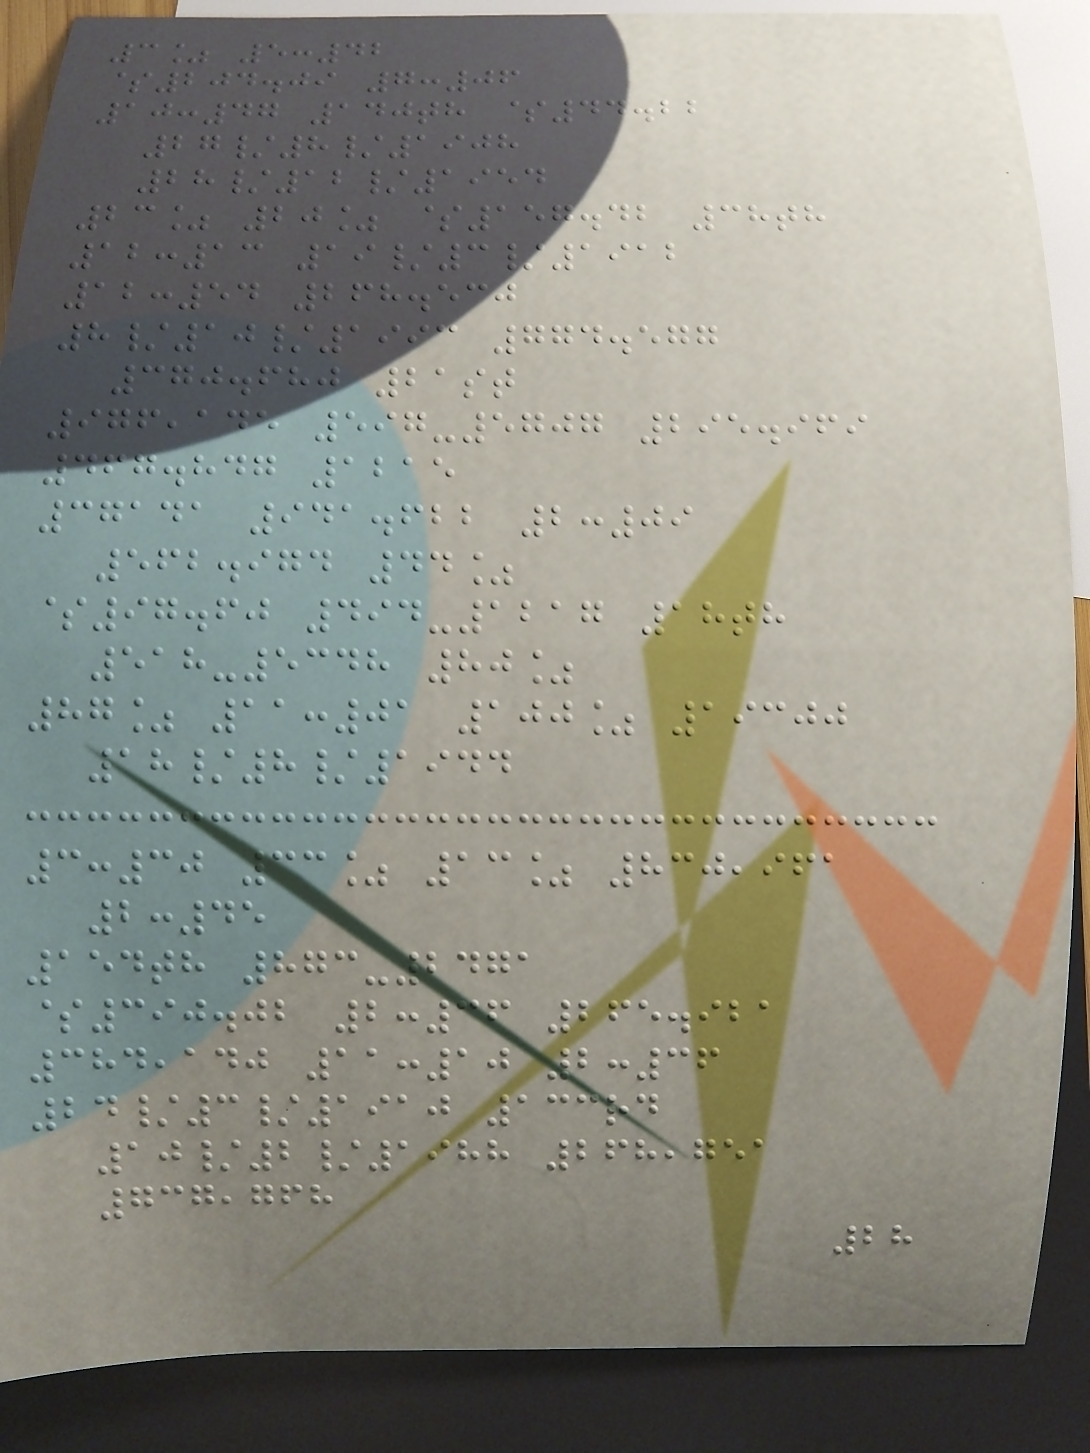3% 5:42
$204.09 7:06
10:47 140th $44.22
27/8/1908
28/12/1954
23% 20% $157.42 38th
12:13 19/3/1912
12:54 268.530
8/10/1993 774.577
370.680 21st
976,145 597-5707 295.969
467.847 1215
37141 941.622 2:09
562.974 44%
$97.60 494-1217 18th
518-5348 80%
87% 11:01 100% 19300
18/8/1944
3:30 33% 13% 830,961
2:45
154th 873-2471
$390.02 2:36 265.921
384,140 11:10 2:36
24/3/1910 133rd
10/2/1988 268,751
737,768
28
